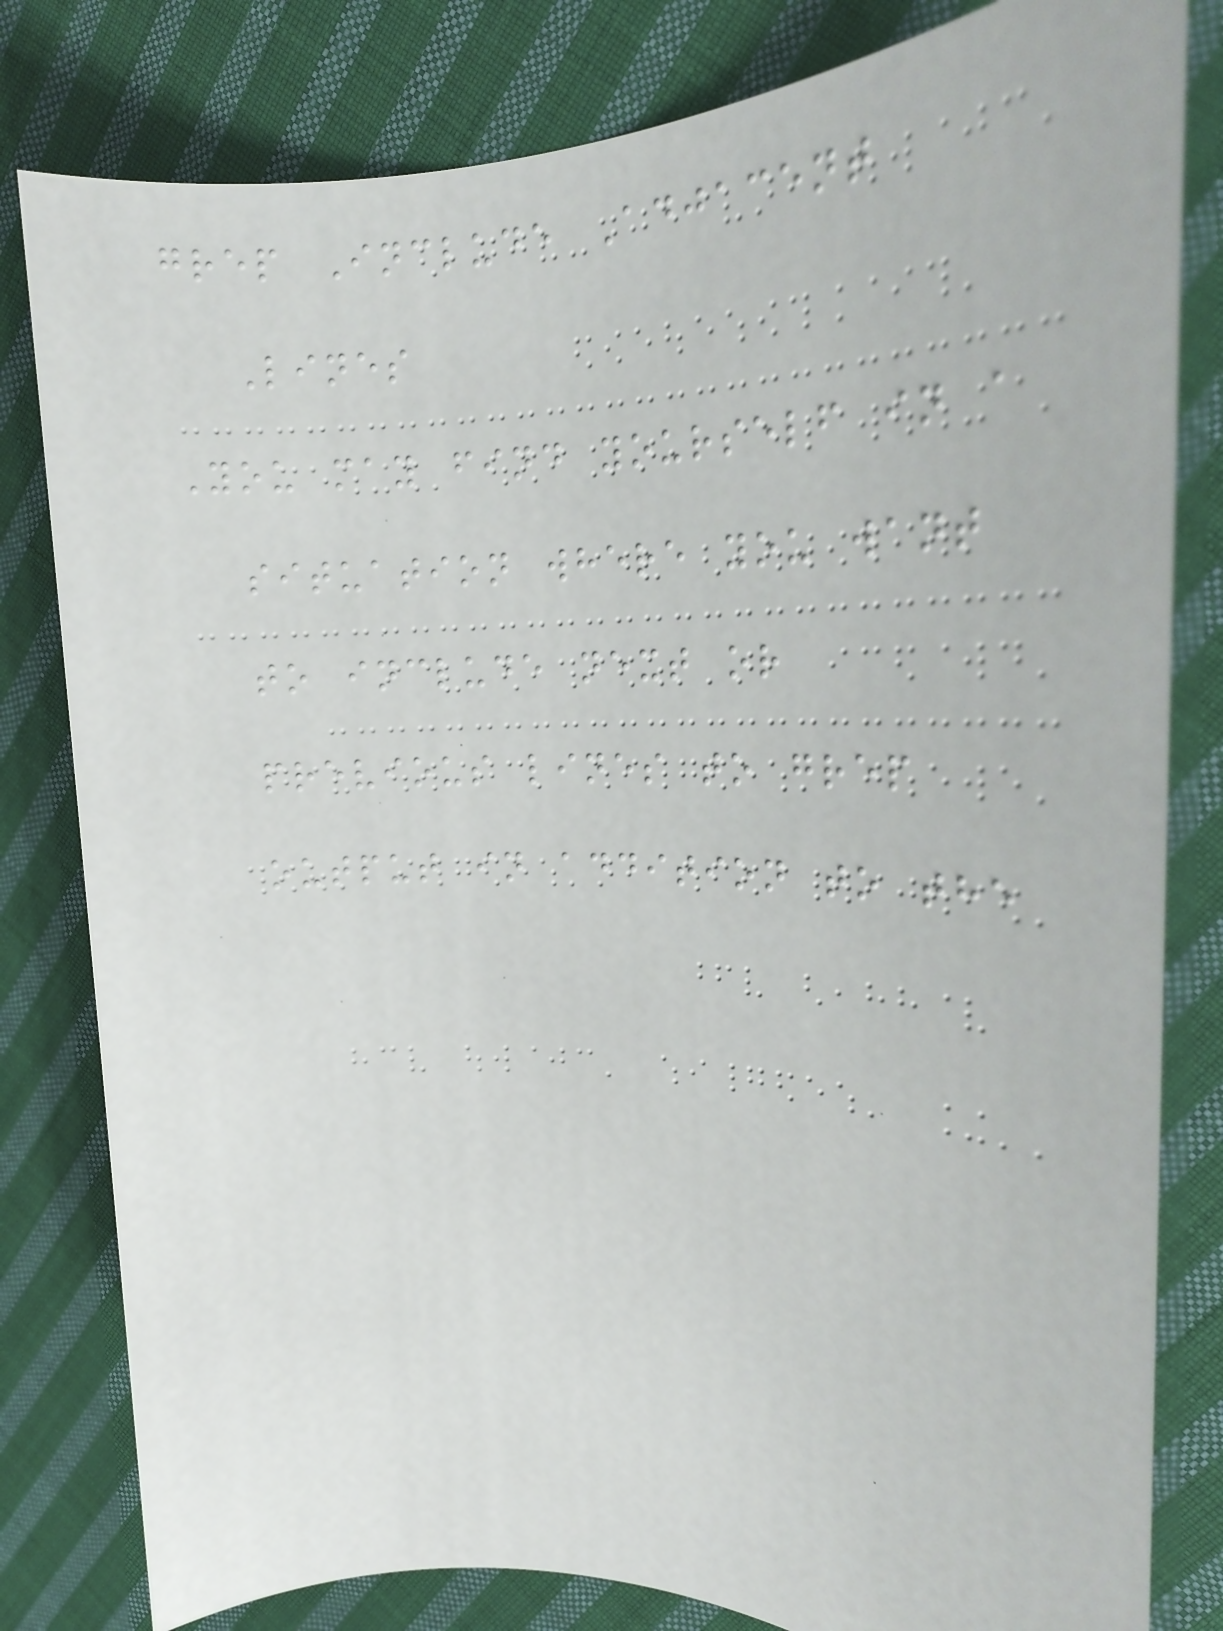grep Include Adjacent
Lines
You may find yourself in a
situation where you want
to include next or
previous lines to grep
output in addition to the
